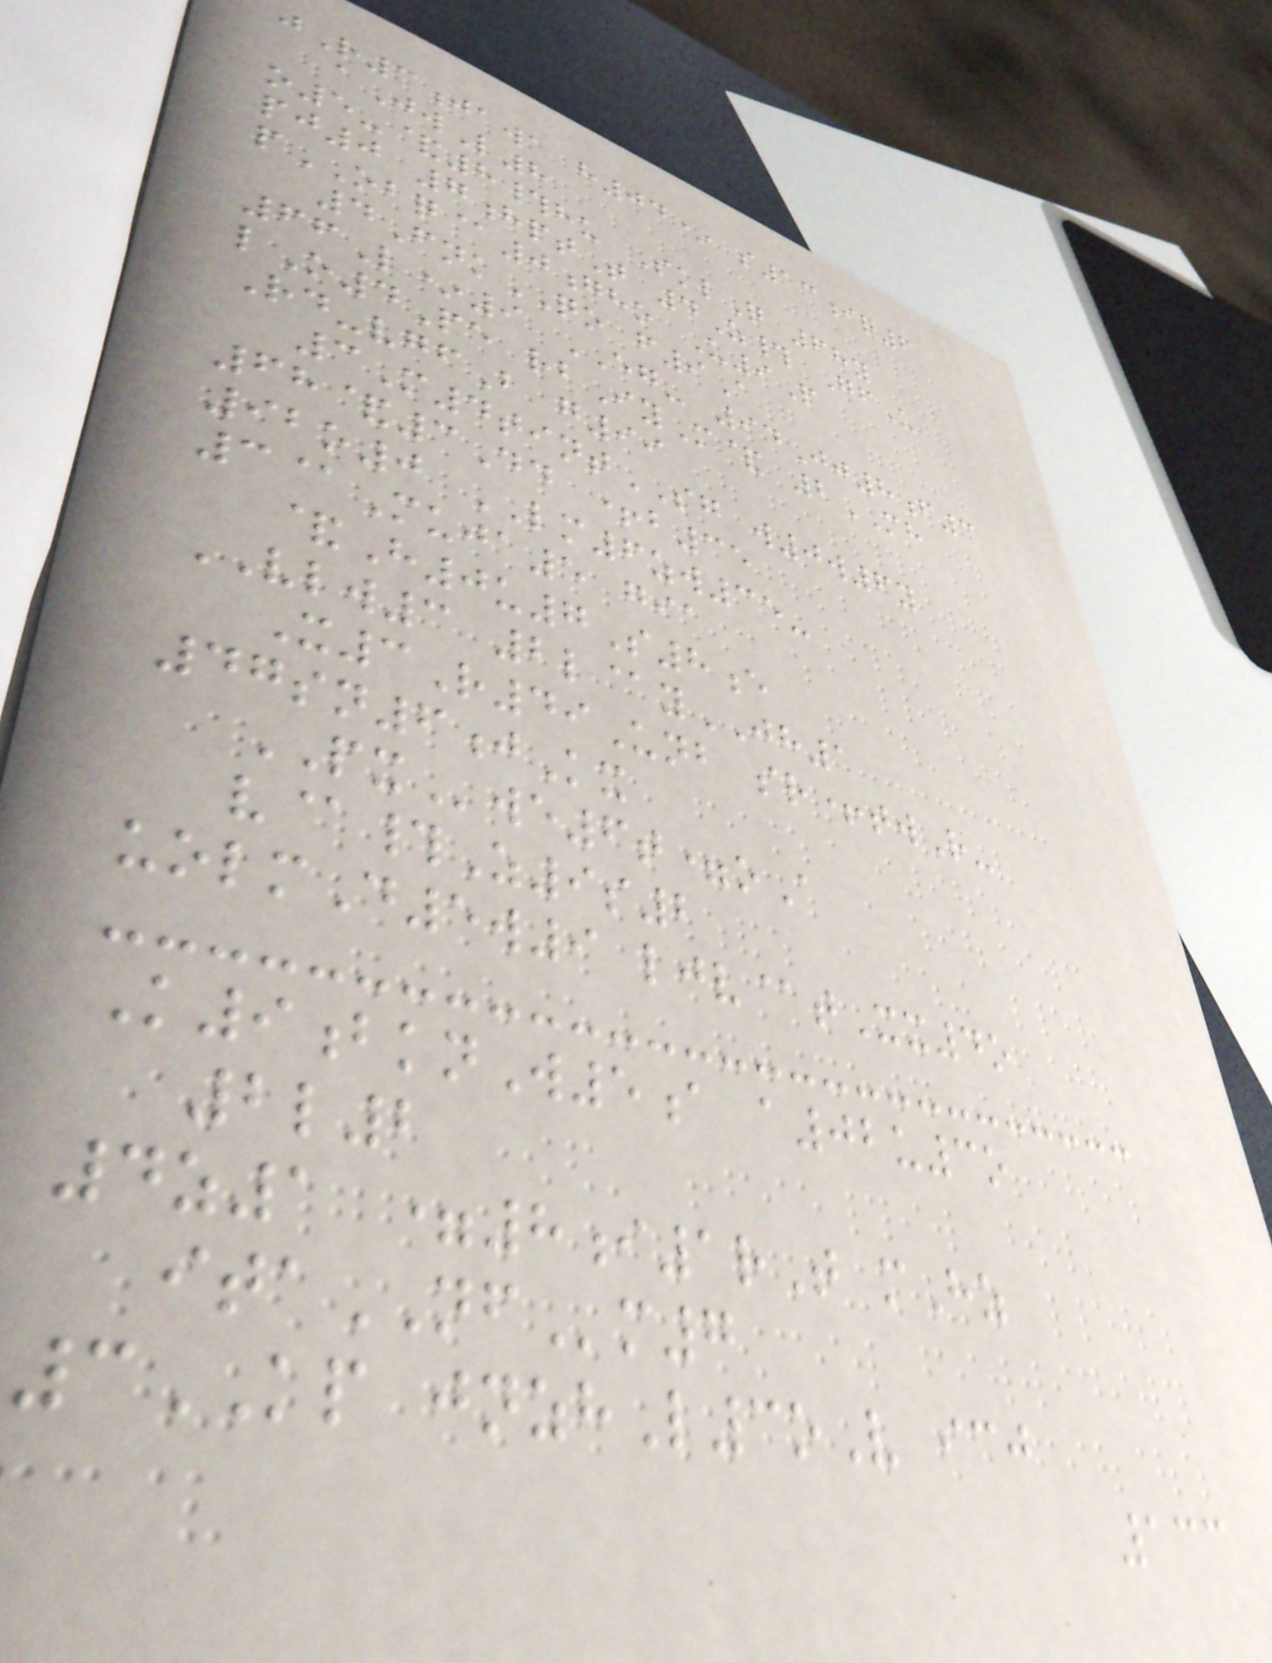jR3jawa h04* s13iq6
aJwL8
o5-&8#hu SklQ 68y
pj0 7hptT 4Z# GfU
pOBQ@0gho U9P
4FnkQO f9A
66L*9 EG- 94Jj8f3
lO4Pe rbIyM& 2MH
Rd-vgfB g99
3M4tintSG w0w6y
68&3Dd +b35
92o0 LM6zw35-
3@Muja5 gia
&H0u7S8e
VLW3 2l@yJH1
X3R49Unb sr+twR-
47sn6jKx
PXwe6t=oA
v@#Z9s2
uolmD5w9 ljv@tXx4o
K9bknW5a a02u3o
2l2
4z1 =8i1rT mHz
itaNFm7
3KP jnzhL3oV icj
133
